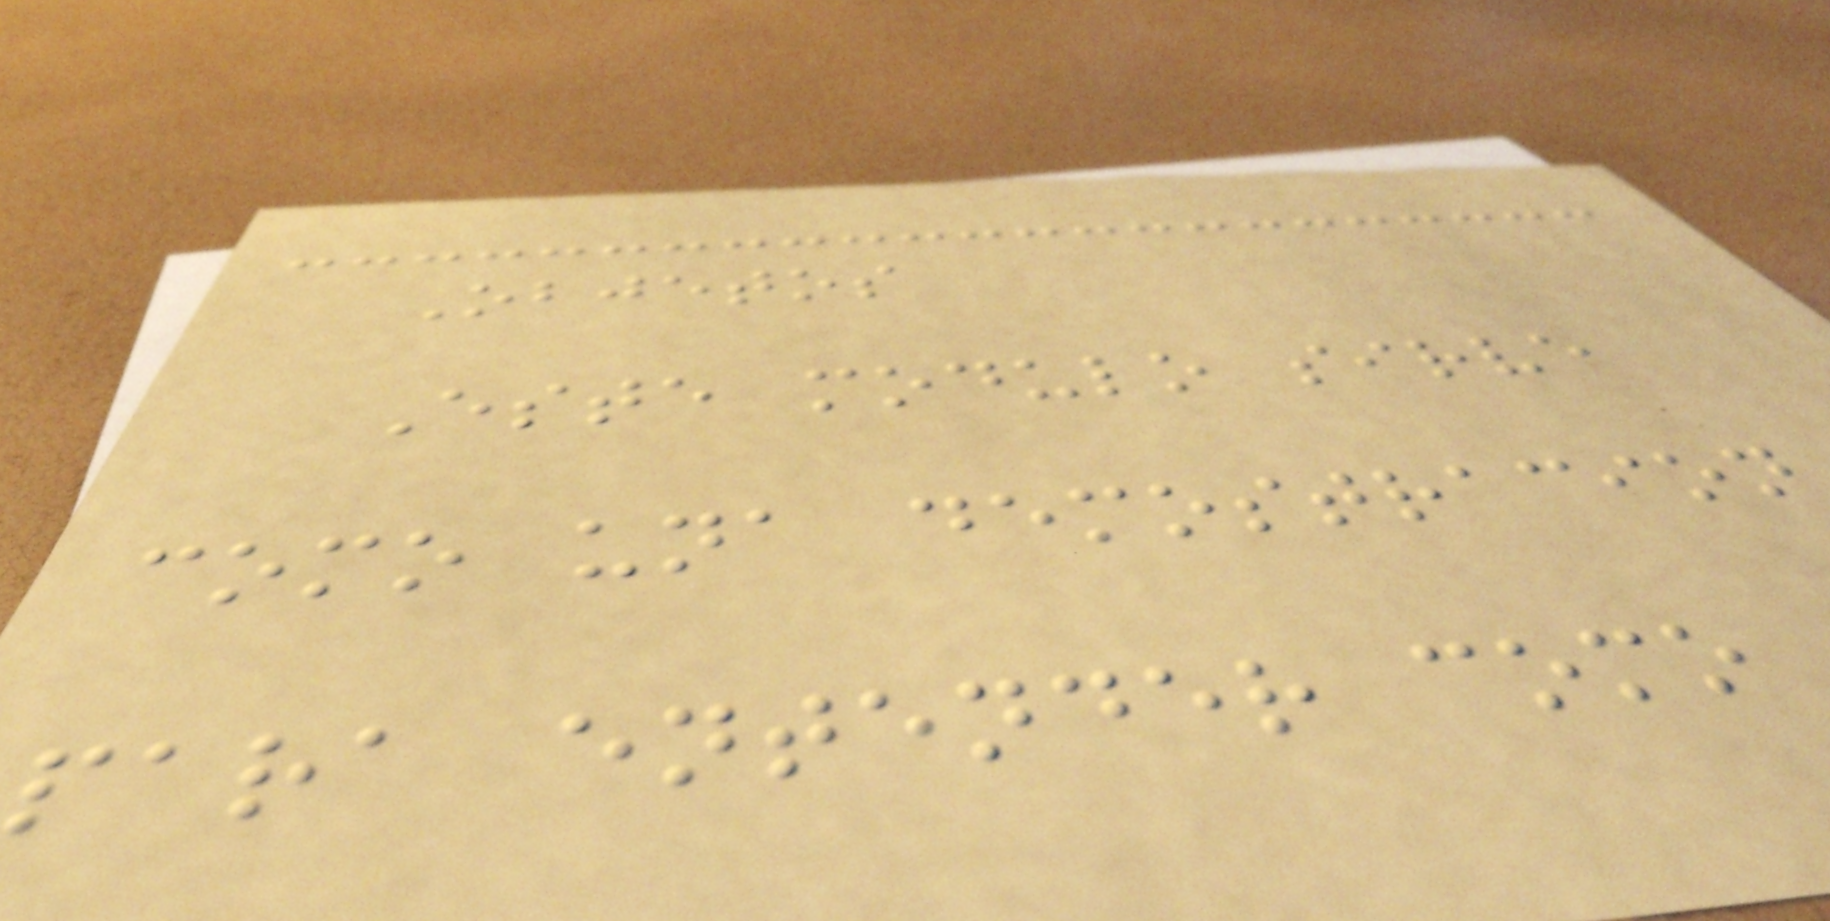Objetos
Este modulo sirve
como una demostracion
para entender como
